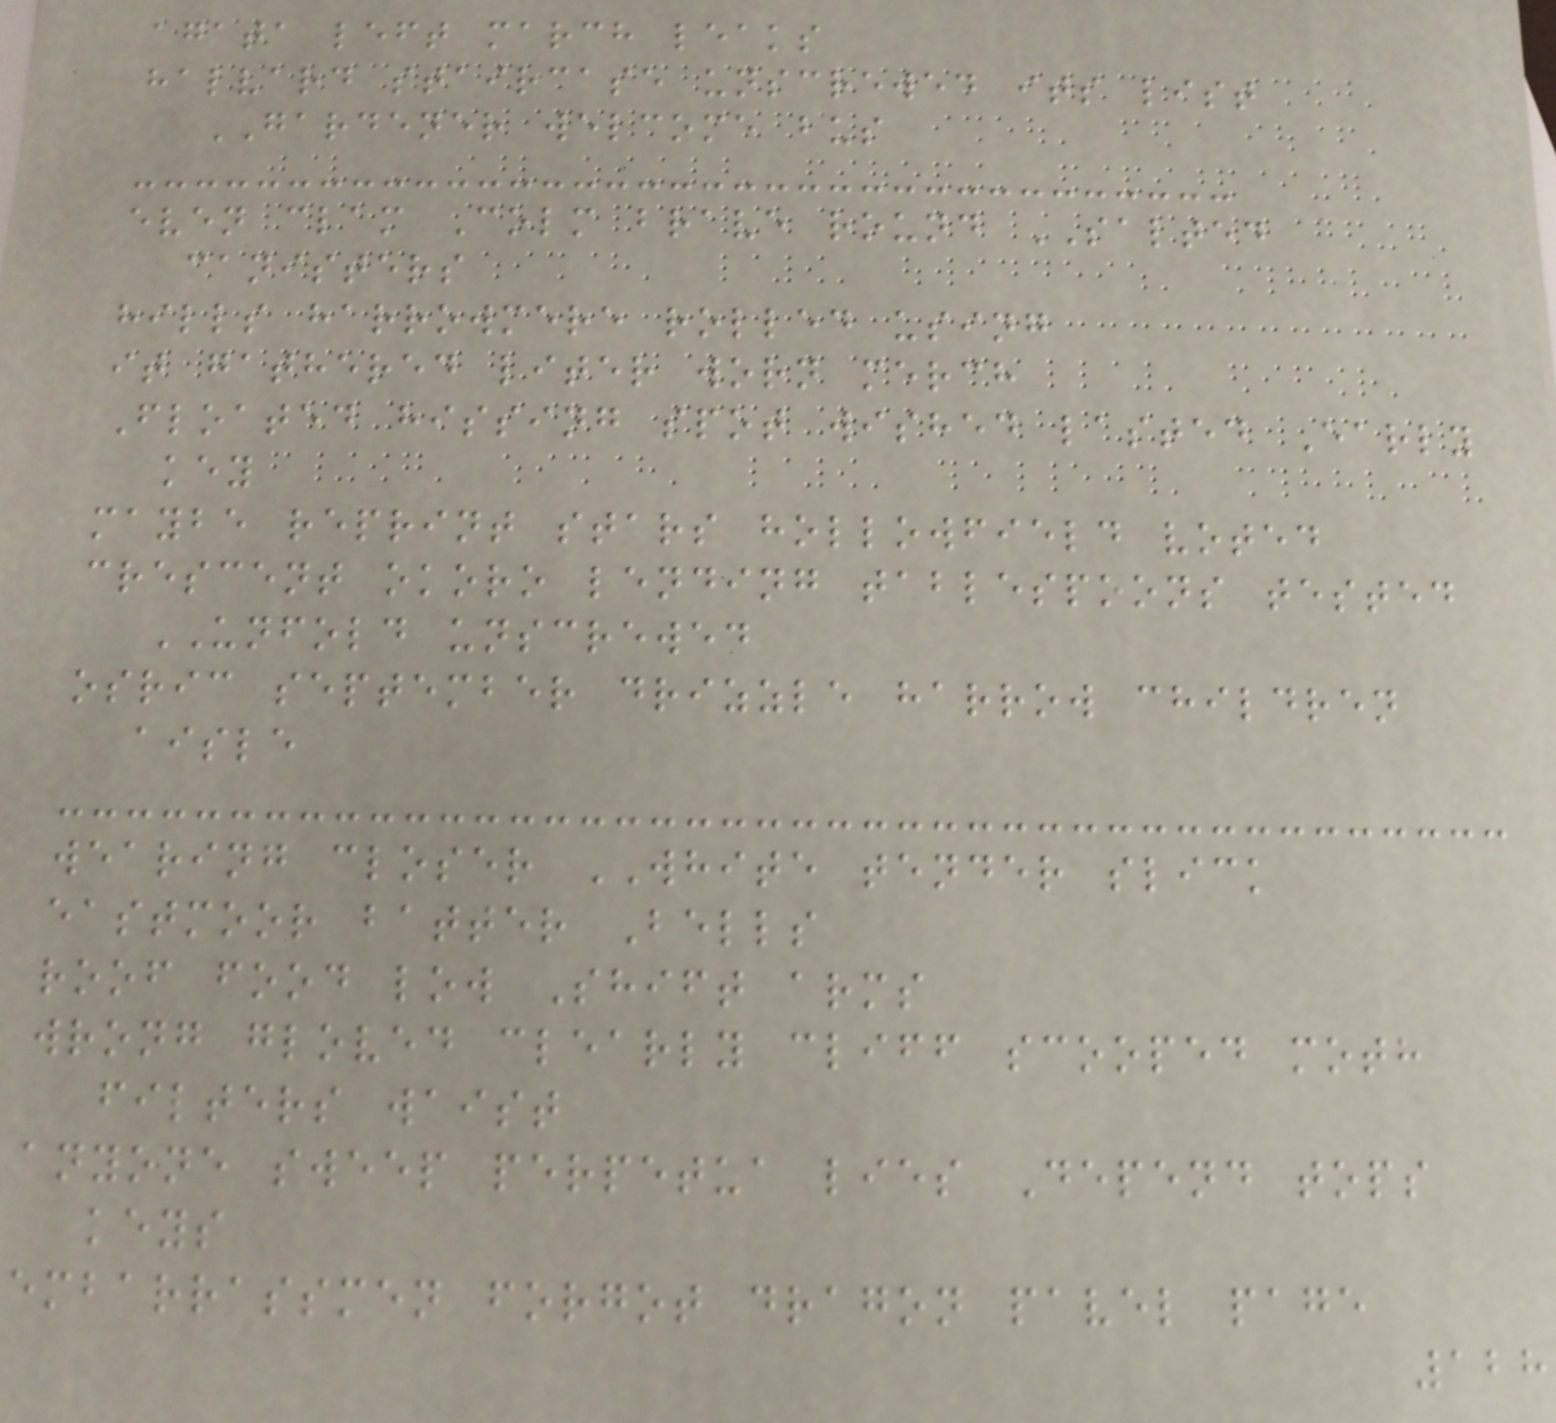agata left march leaks
halvard staircase unscrewed its list
GARDENER welcome bus
even clam Colm brave round SALTED
canisters
hills harrowmere rolled using
it gathered liter worn merch
Floated hissing spot wished lasted Early
key
maybe reprint stars hollowfield voted
crescent okoro lending tablespoons tested
UNFOLD unscrewed
osric september drizzle harrow children
aisle
wearing closer WHITE tender slick
eastmoor batter Bells
roof food low Shift arms
wrong gloved clearly cliff scooped moth
filters waist
anyone sweep perpetua lies Depend tops
keys
embarrassmen forgot dragon pavel page
128
